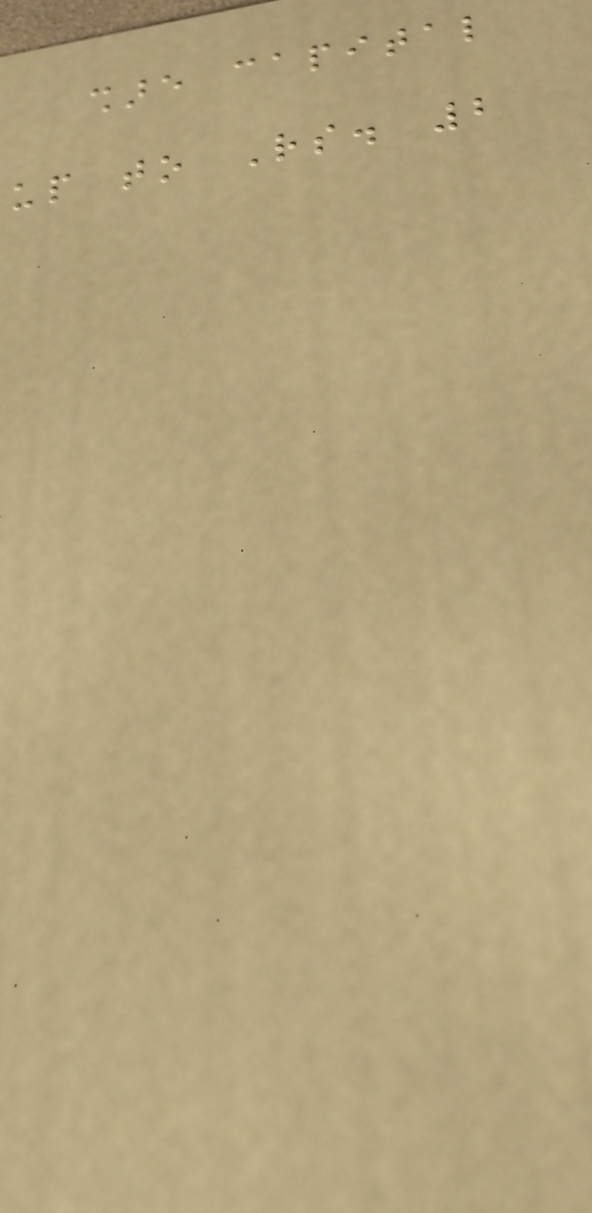share capital
up to Rs. 2
